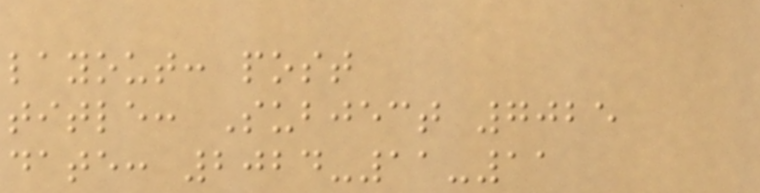layout: post
title: Subject 7025
date: 2024-11-11
